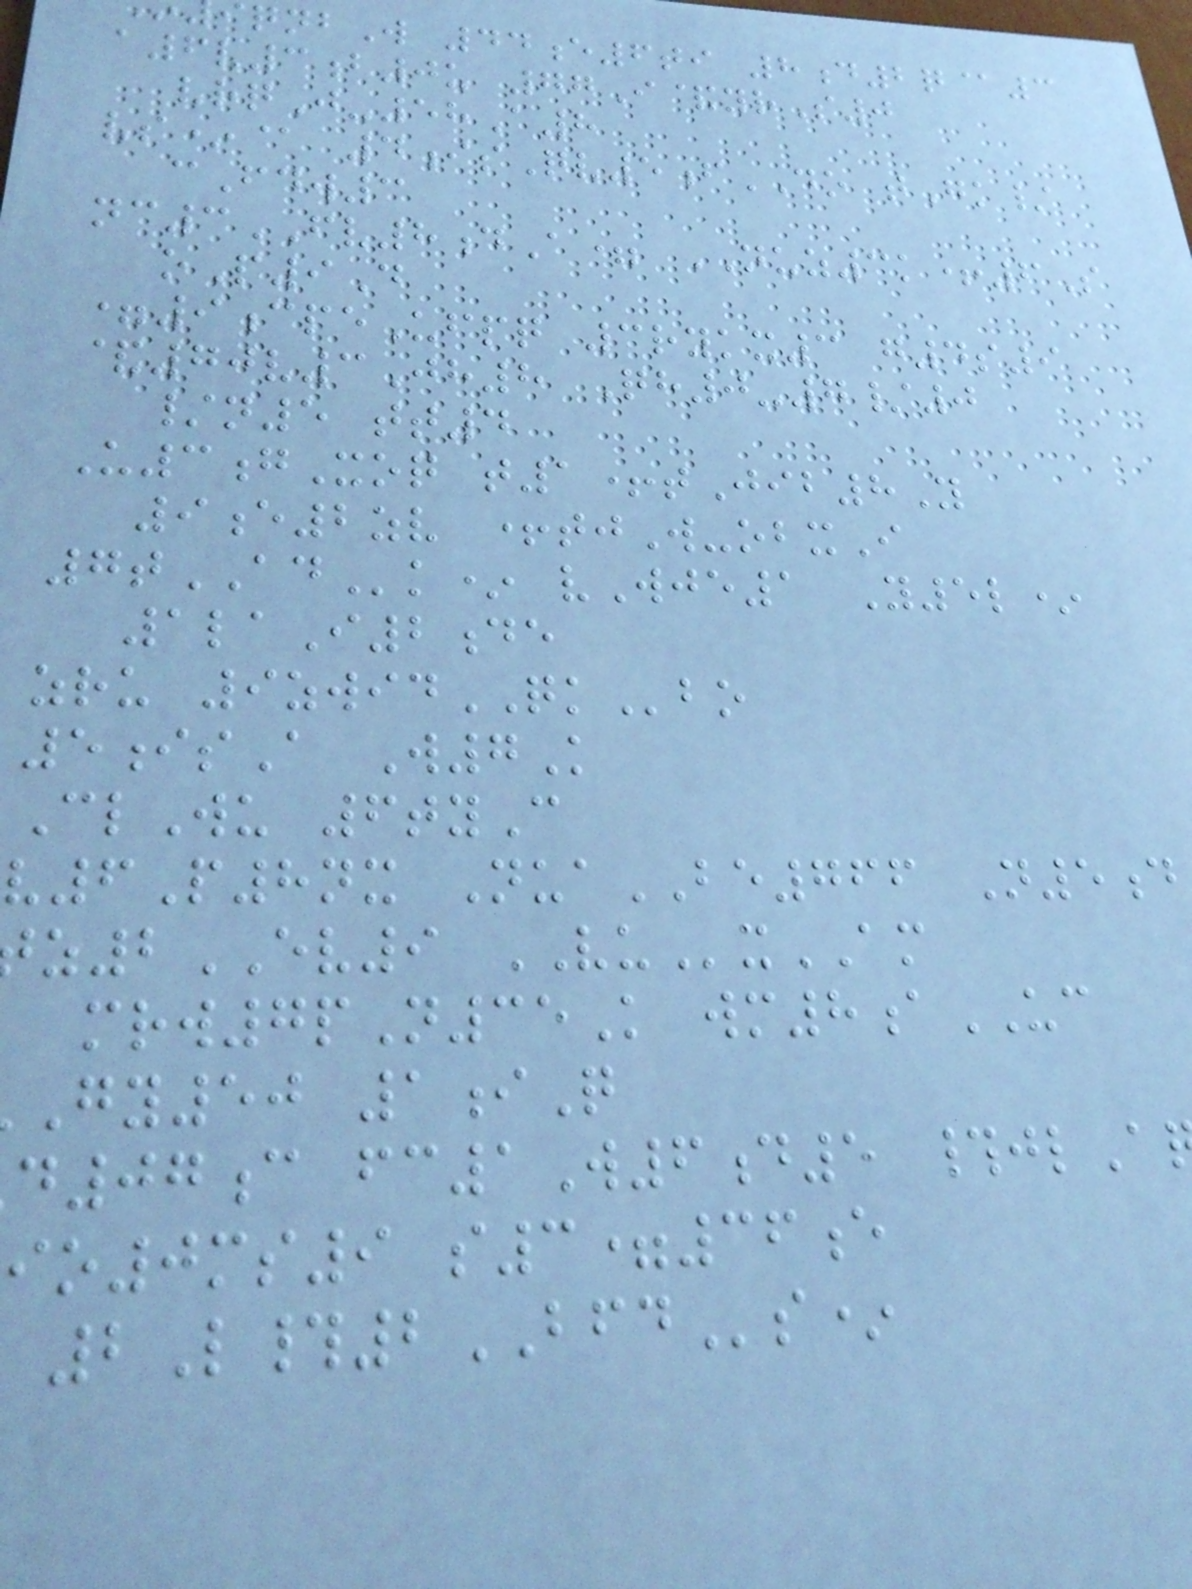qnbW 44e6ti 8d2q@3
a6v3b0u 77I&yrS0
vrqJ-58A8
vs*@ 4isQv5fDO tGk/
cFdw3
nc3FV8dA= NUZ3k+6S
oP9D
=9cpeUfpq 3rykx3 g4s9
&70v3Jh8 Qh0-7/0
/n5 tt4
U3gXoq t1+tJib8Y
9e2zv +tjW-obxI
7tADk* vWje1 Y5l*
1laI2de
zru 9zwidQKbo
5isA W7K
ClWu 6tyC
v6P8nx NuaBE766 N5d
z2EV9 VUxAM
mrw7pN35K wm8aUC
gy50 1iQ
d07c fc1W6d5 #jlA
o0ms9 s3=36e
2L#2BFDs*
